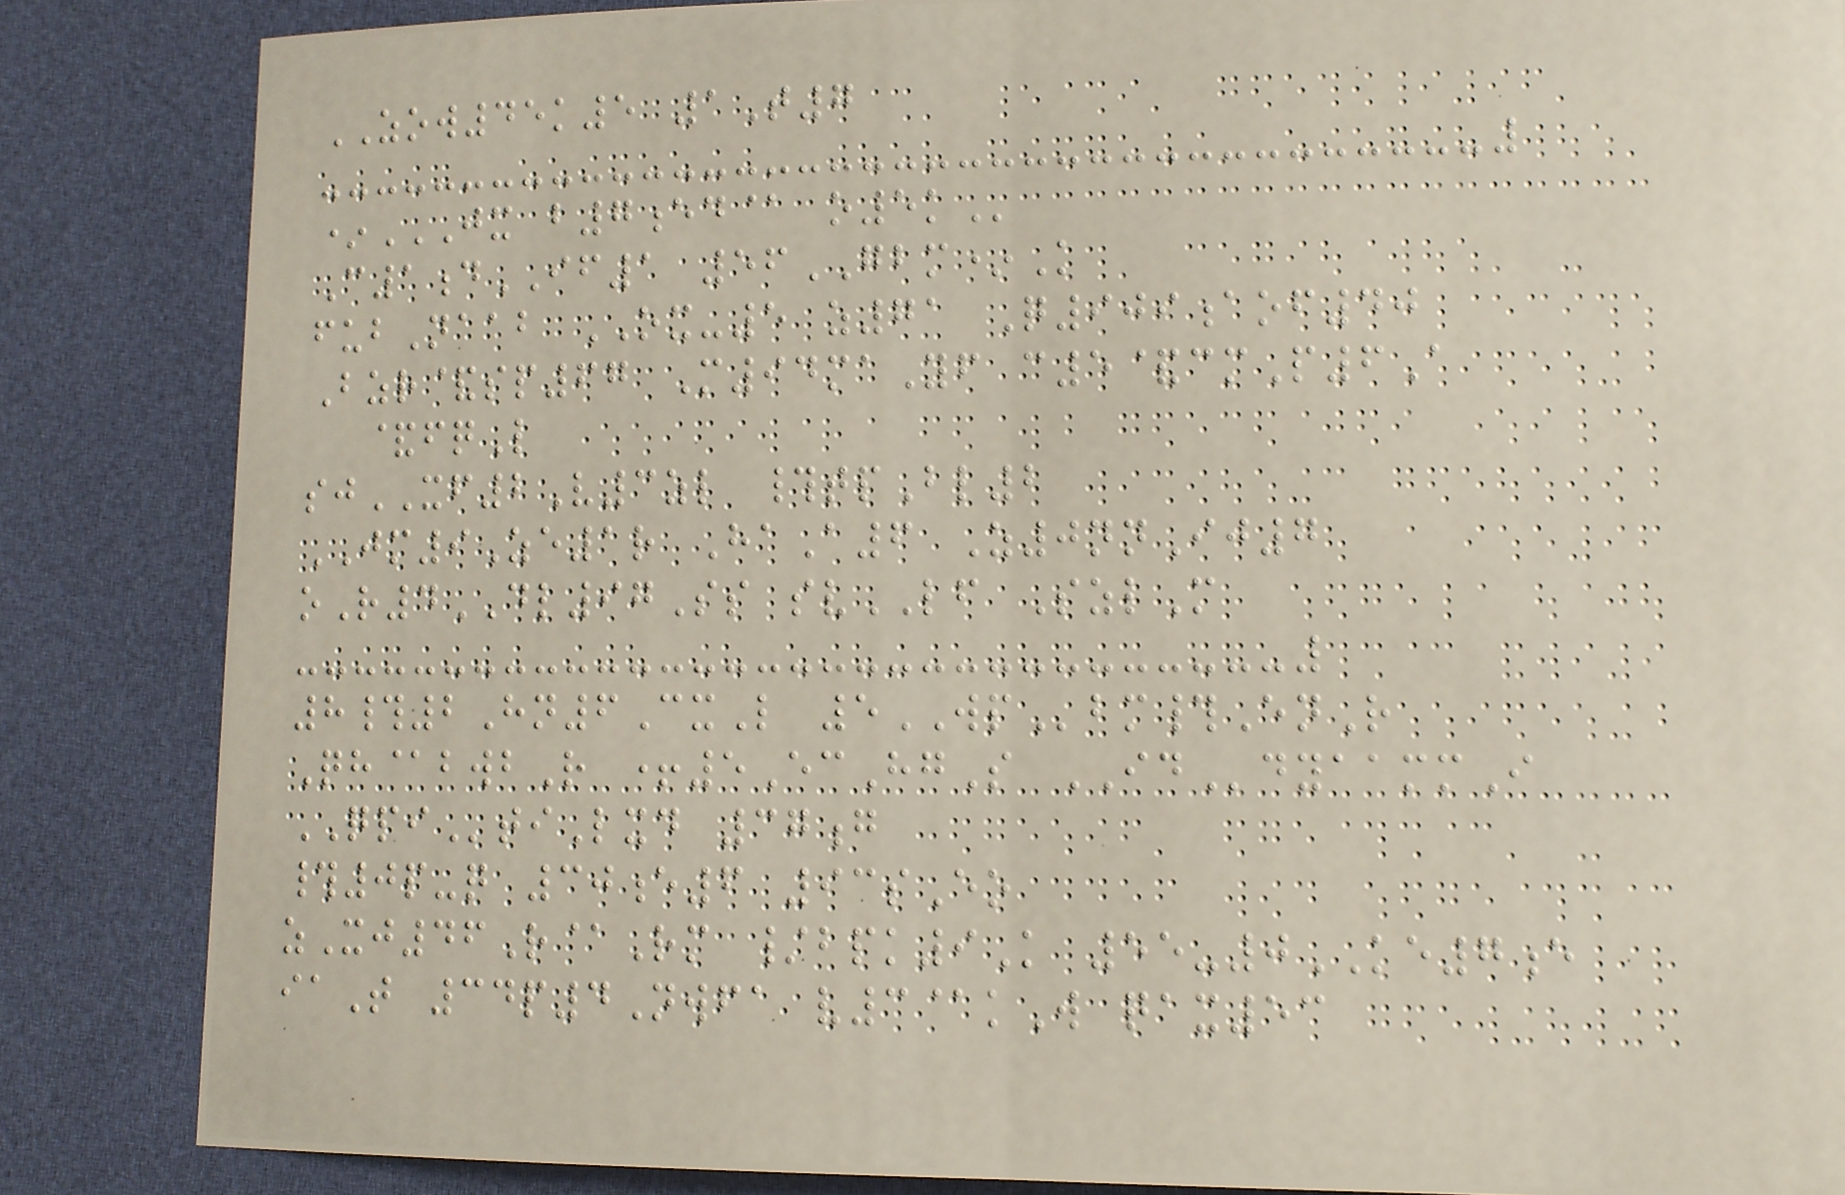ZOW45k5 1T7
*JX B7ED@ O5K
C1dIF1 56GBM*K
fubNaab OX-5 z71 Q909aof40
Bzr&sp67 M94maYf c5&cmP6A
&fqL
sjXF2V3zl #tpBl2
JM9Ze1r HaA6 Z0nnIj7
oR4DL97Ss svLF SzlM
8#2Hn6CxL 5WPbm#EnR
Qh@bwbR +5EcHgS IDdyaammI
QPItiLxd 37g
#0p-q 30e6 93sEo
zXj46R@Rm /bpk9K 55-0KE7e
iaT 34p4Nwfa v3@kW qax53
